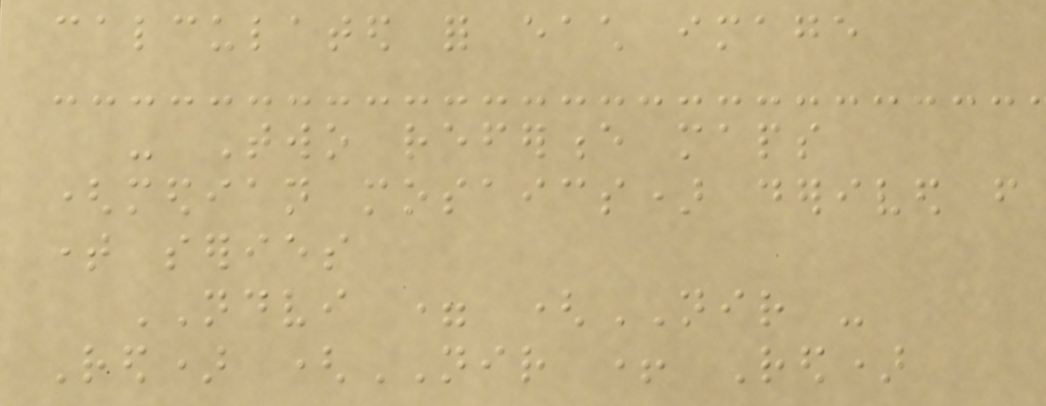calculated for each image
- Two reference maps
(median mosaics) derived from
time series
NDVI = (NIR -
Red) (NIR + Red)
